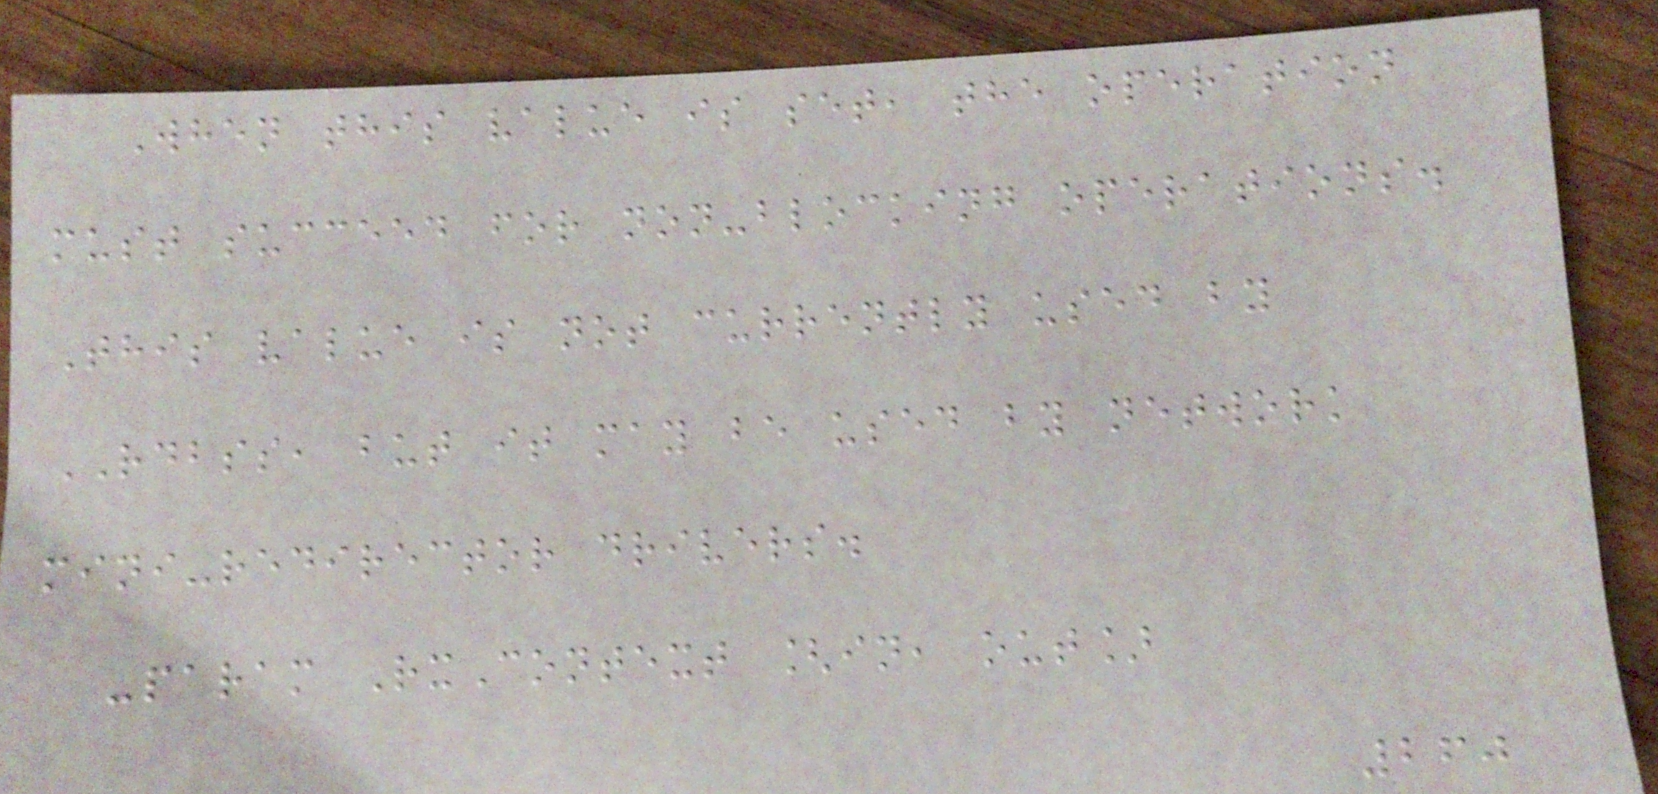When this value is set, the operation
must succeed for non-blocking operations.
This value is not currently used by
RDBSS, but it may be used by network
mini-redirector drivers.
-param RxContext [in, out]
260
